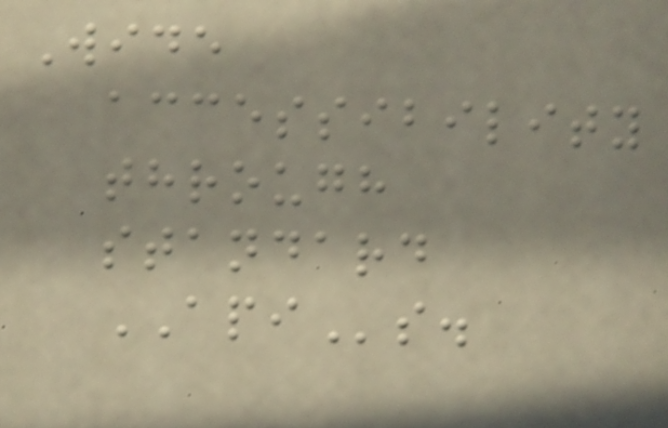Wide
accessibility
through
standard
APIs.
